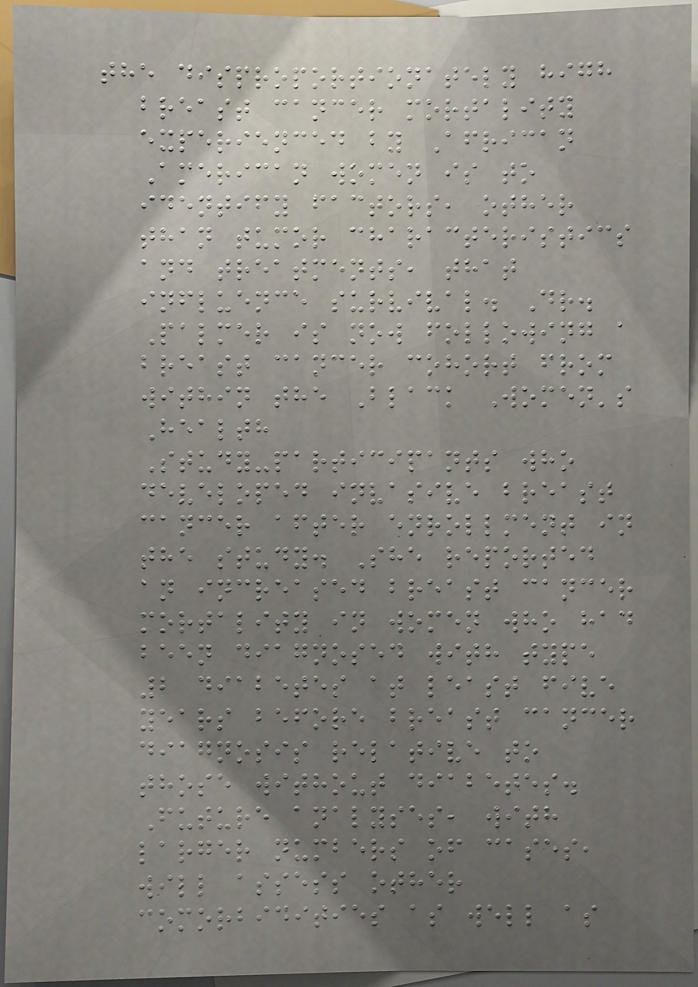the disproportionately high
breast cancer mortality
experienced by African
American women is to
identify factors, other
than tumor characteristics
and treatments, that
influence survival. Dr.
Palmer is now following a
breast cancer cohort from
within the Black Women's
Health
Study-participants who
developed invasive breast
cancer after enrollment in
the study. She reported
an increased breast cancer
mortality in women who had
been diagnosed with type
2 diabetes at least five
years before breast cancer
diagnosis relative to
those without diabetes.
Future analyses, with
larger numbers of cases,
will assess other
comorbidities as well as
